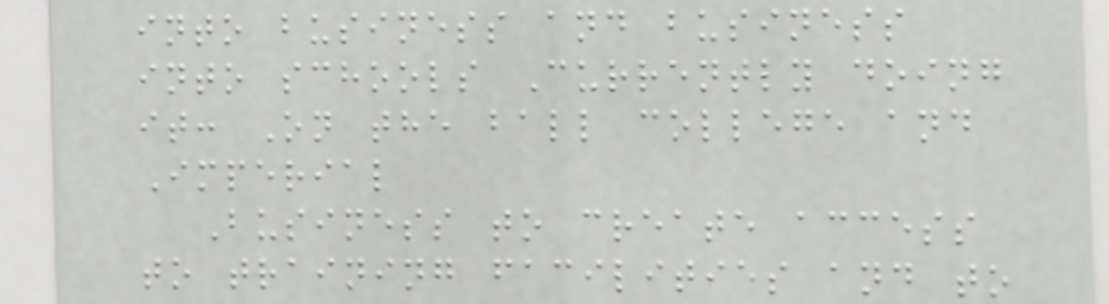into business and business
into schools Currently doing
it: On the ball college and
Imperial
Business to create access
to training facilities and to
